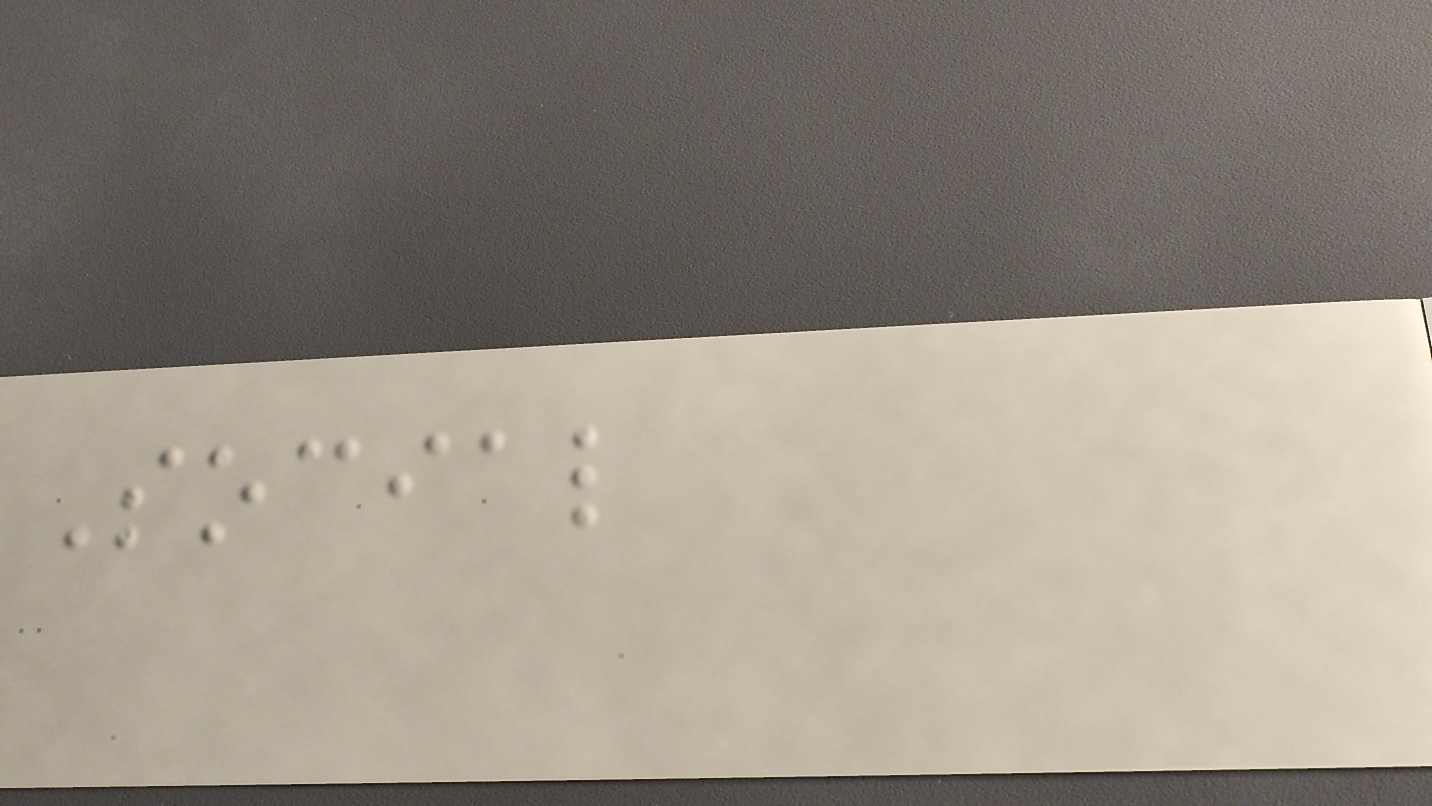Social
